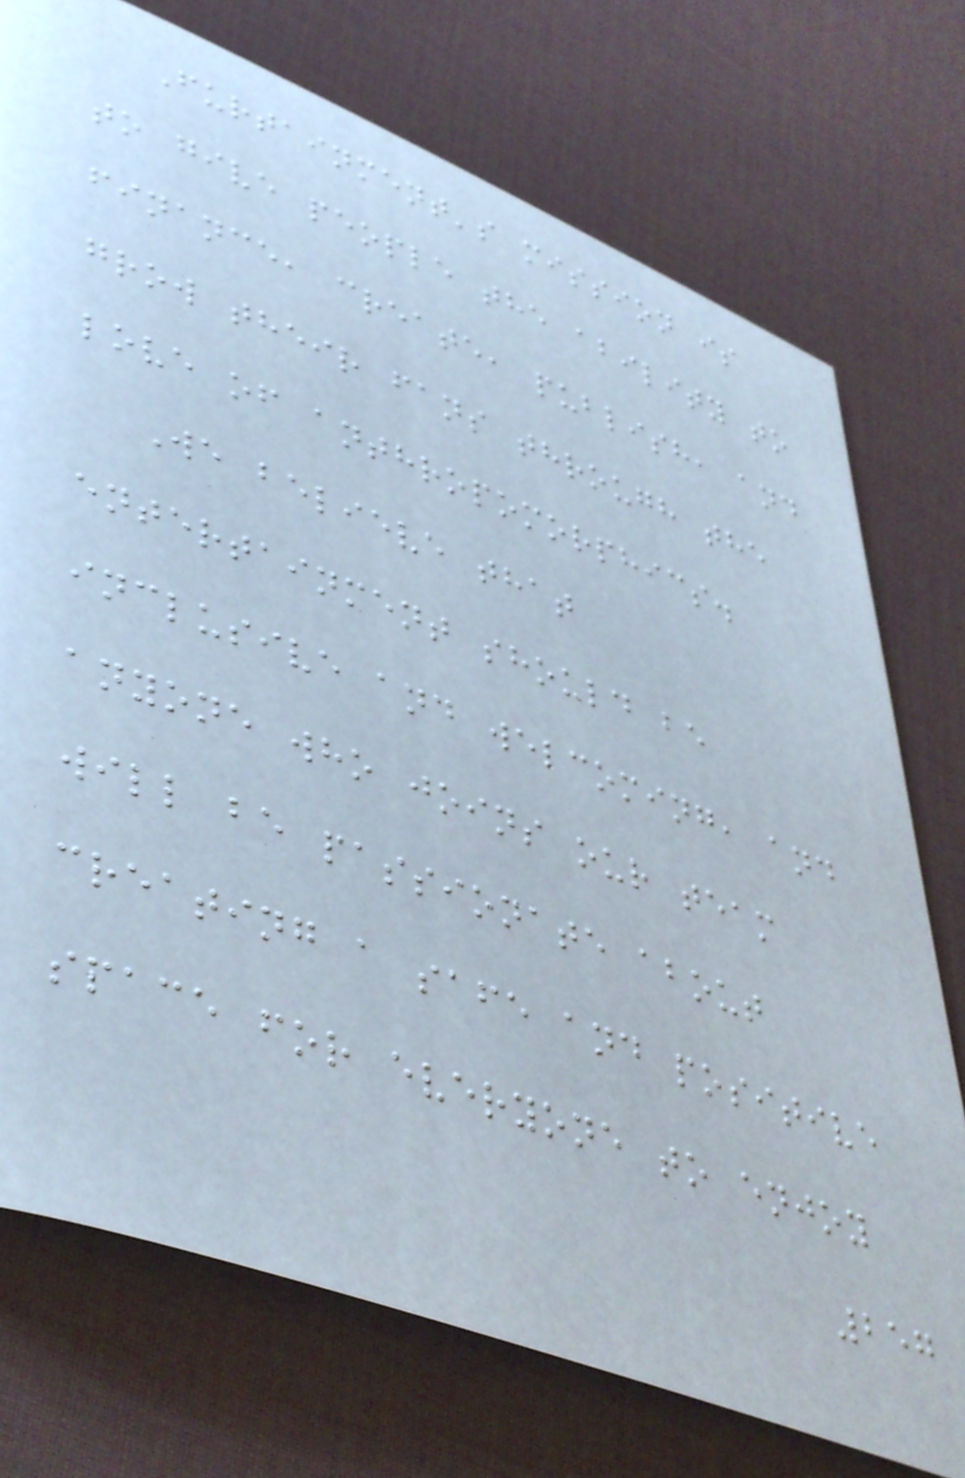Furtainment's mission is
to give people the ability to
finance, create, publish, and
grow their fans through the
love of anthropomorphics.
We believe that
entertainment should be
inclusive and welcoming, and
anyone who joins our team
will be passionate about
creating a safe and positive
space for everyone to enjoy
257
